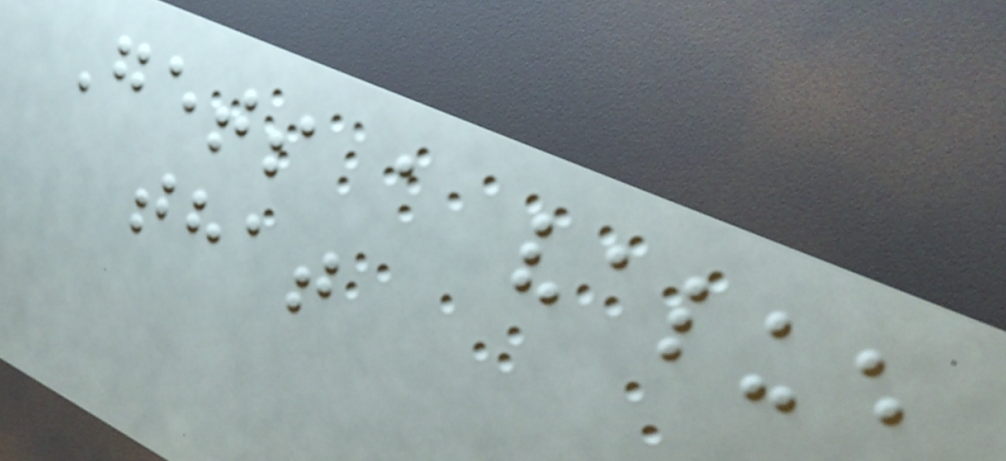Gets a value
that
